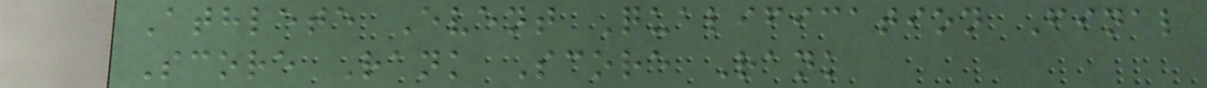Athlete Event Qualification Final
Score Rank Score Rank
